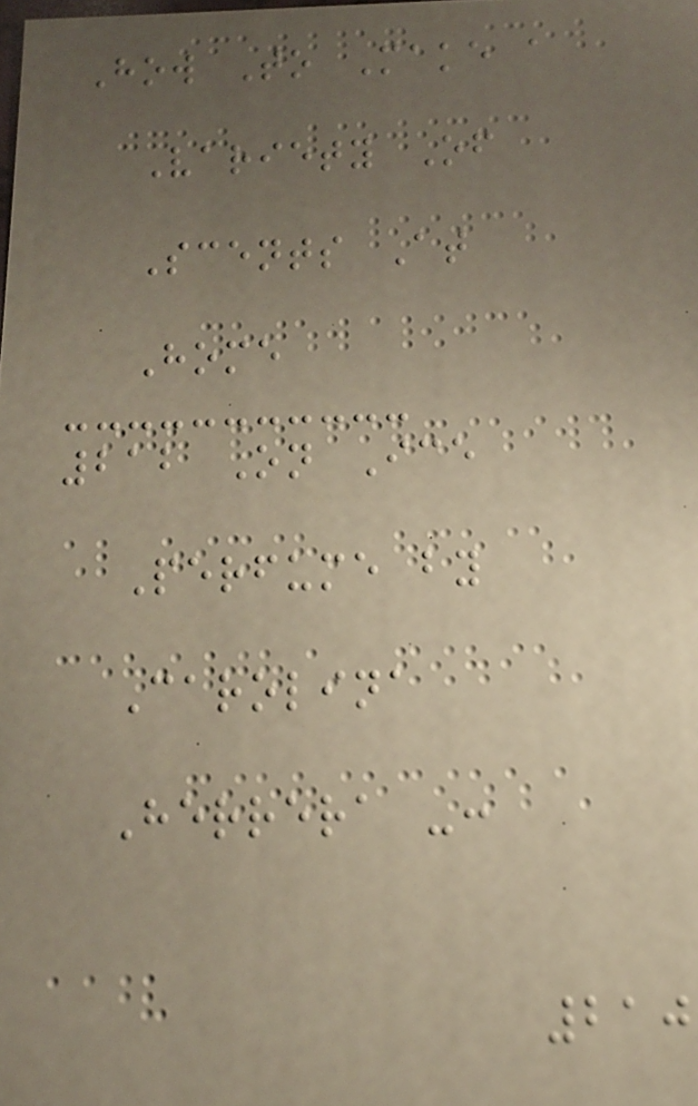How To Make a
Variety Of
Scents At
Home
212 On Ice
Perfume by
Carolina
Herrera -:
210
